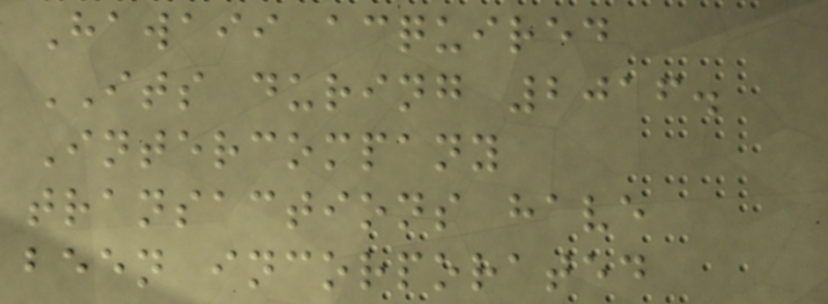Hawaii acquired
ITS during 2016.
Intercompany
transactions have
been incorporated
